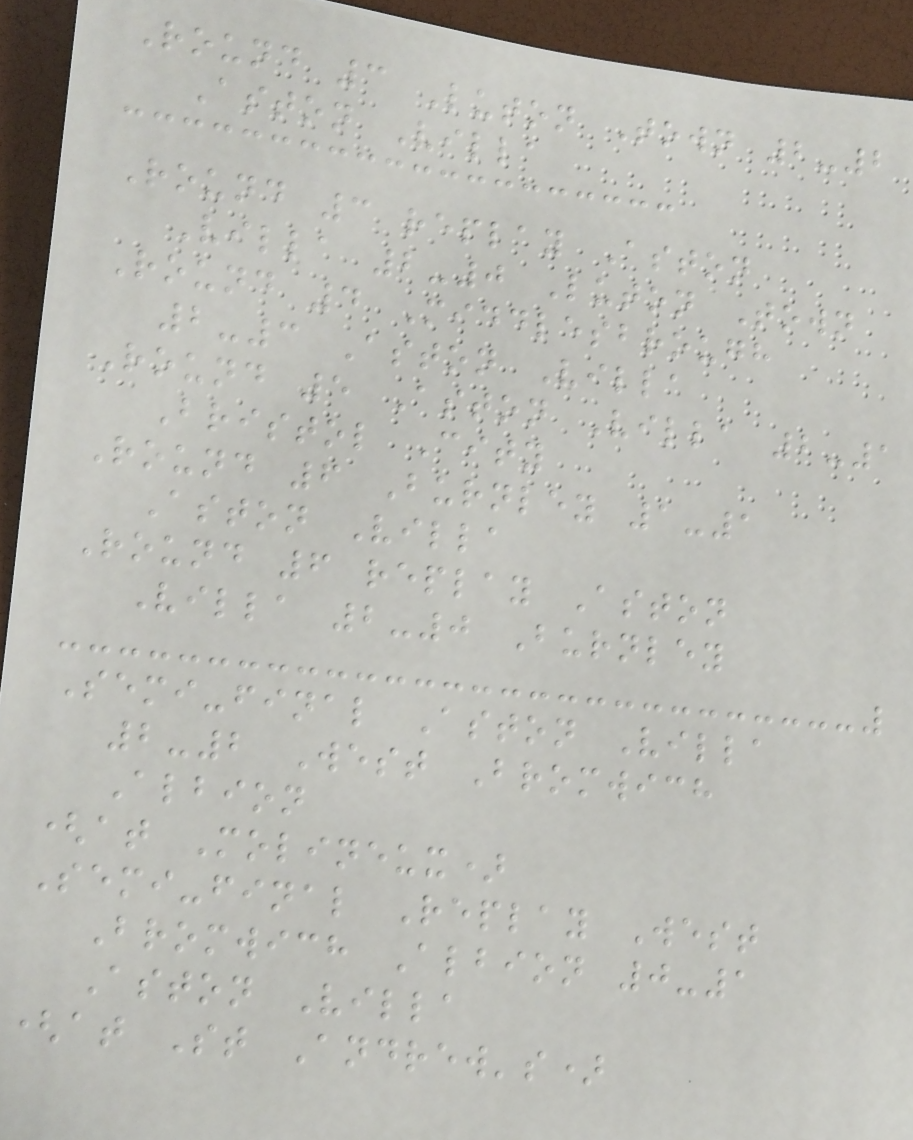Round 3 Luton Town 2-2
Aston Villa
Round 3 replay Aston
Villa 2-0 Luton Town
Round 4 Middlesbrough
2-3 Aston Villa
Round 5 Aston Villa 2-1
Bristol City
Round 6 Burnley 1-1
Aston Villa
Round 6 replay Aston
Villa 2-0 Burnley
Semi-final Aston Villa
2-2 West Bromwich
Albion
(at Molineux)
Semi-final Replay West
Bromwich Albion 0-1
Aston Villa
(at St Andrew's)
